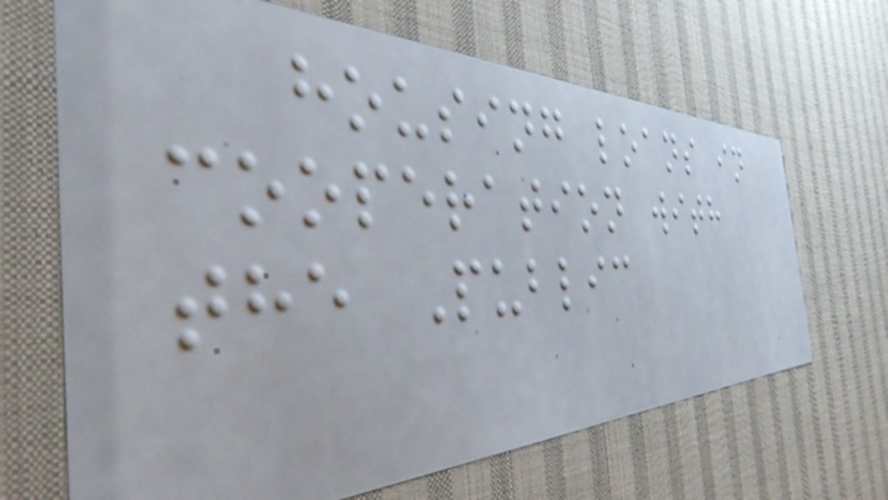housing loans in
cooperation with
the Public
